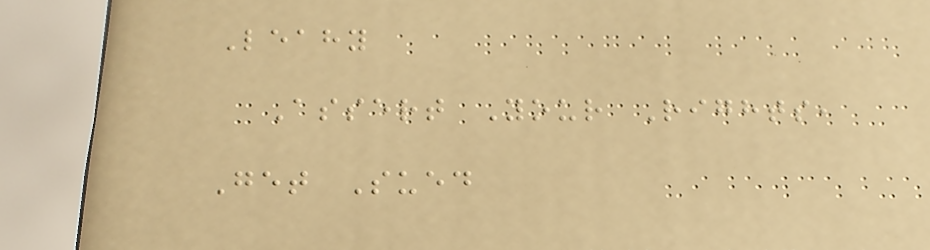Leahy
Assert Your Rights,
Get Sued
